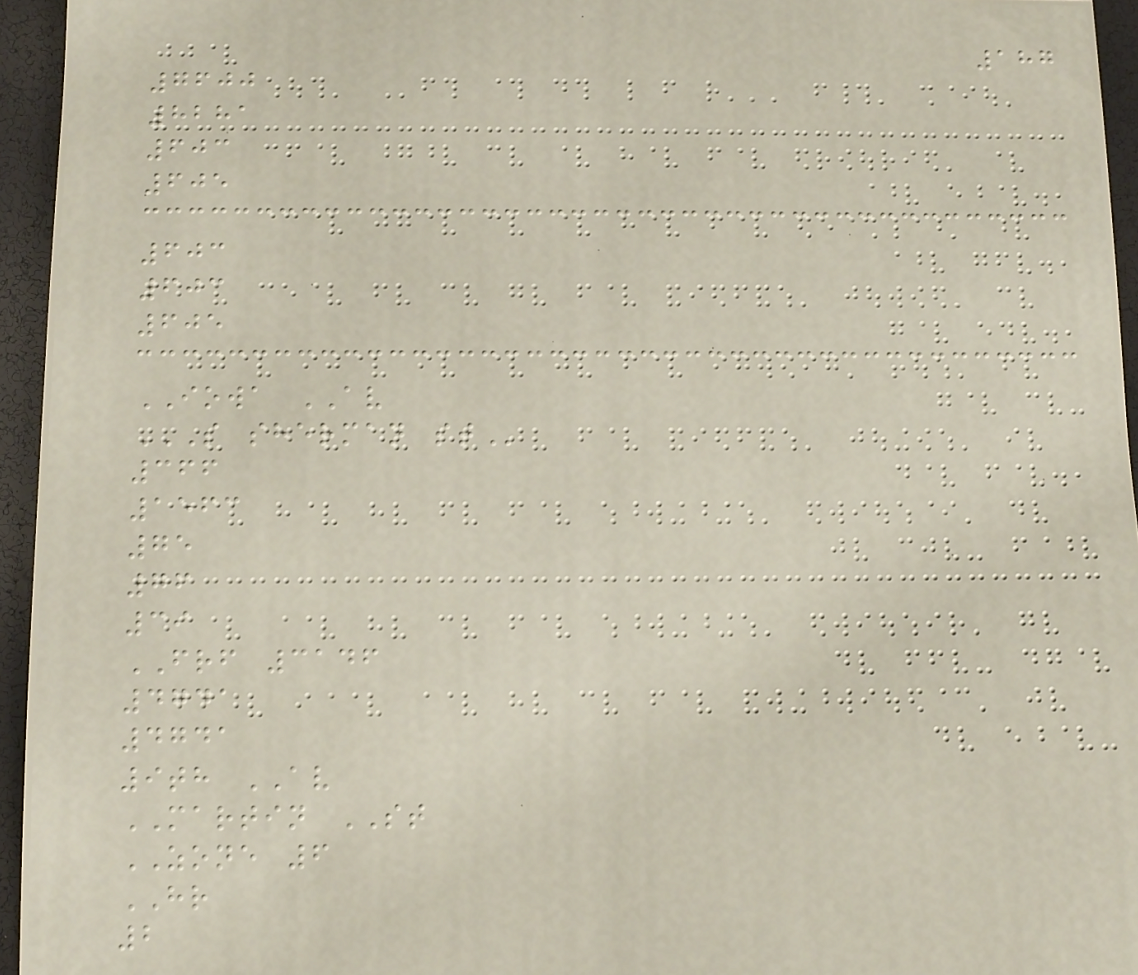187
7600
8281
603
605
603
603
605
IOWA AV
S SHERMAN ST
366
1563
75
76
39
FRF 3146
4741
4741
9th AV
MARTIN ST
ZONE 6
HR
2
